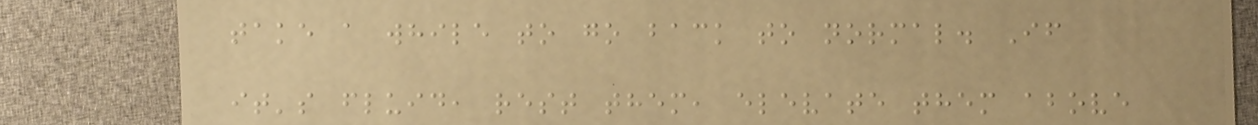take a while to go back to normal. If
it's fluid, rest them, elevate them above
